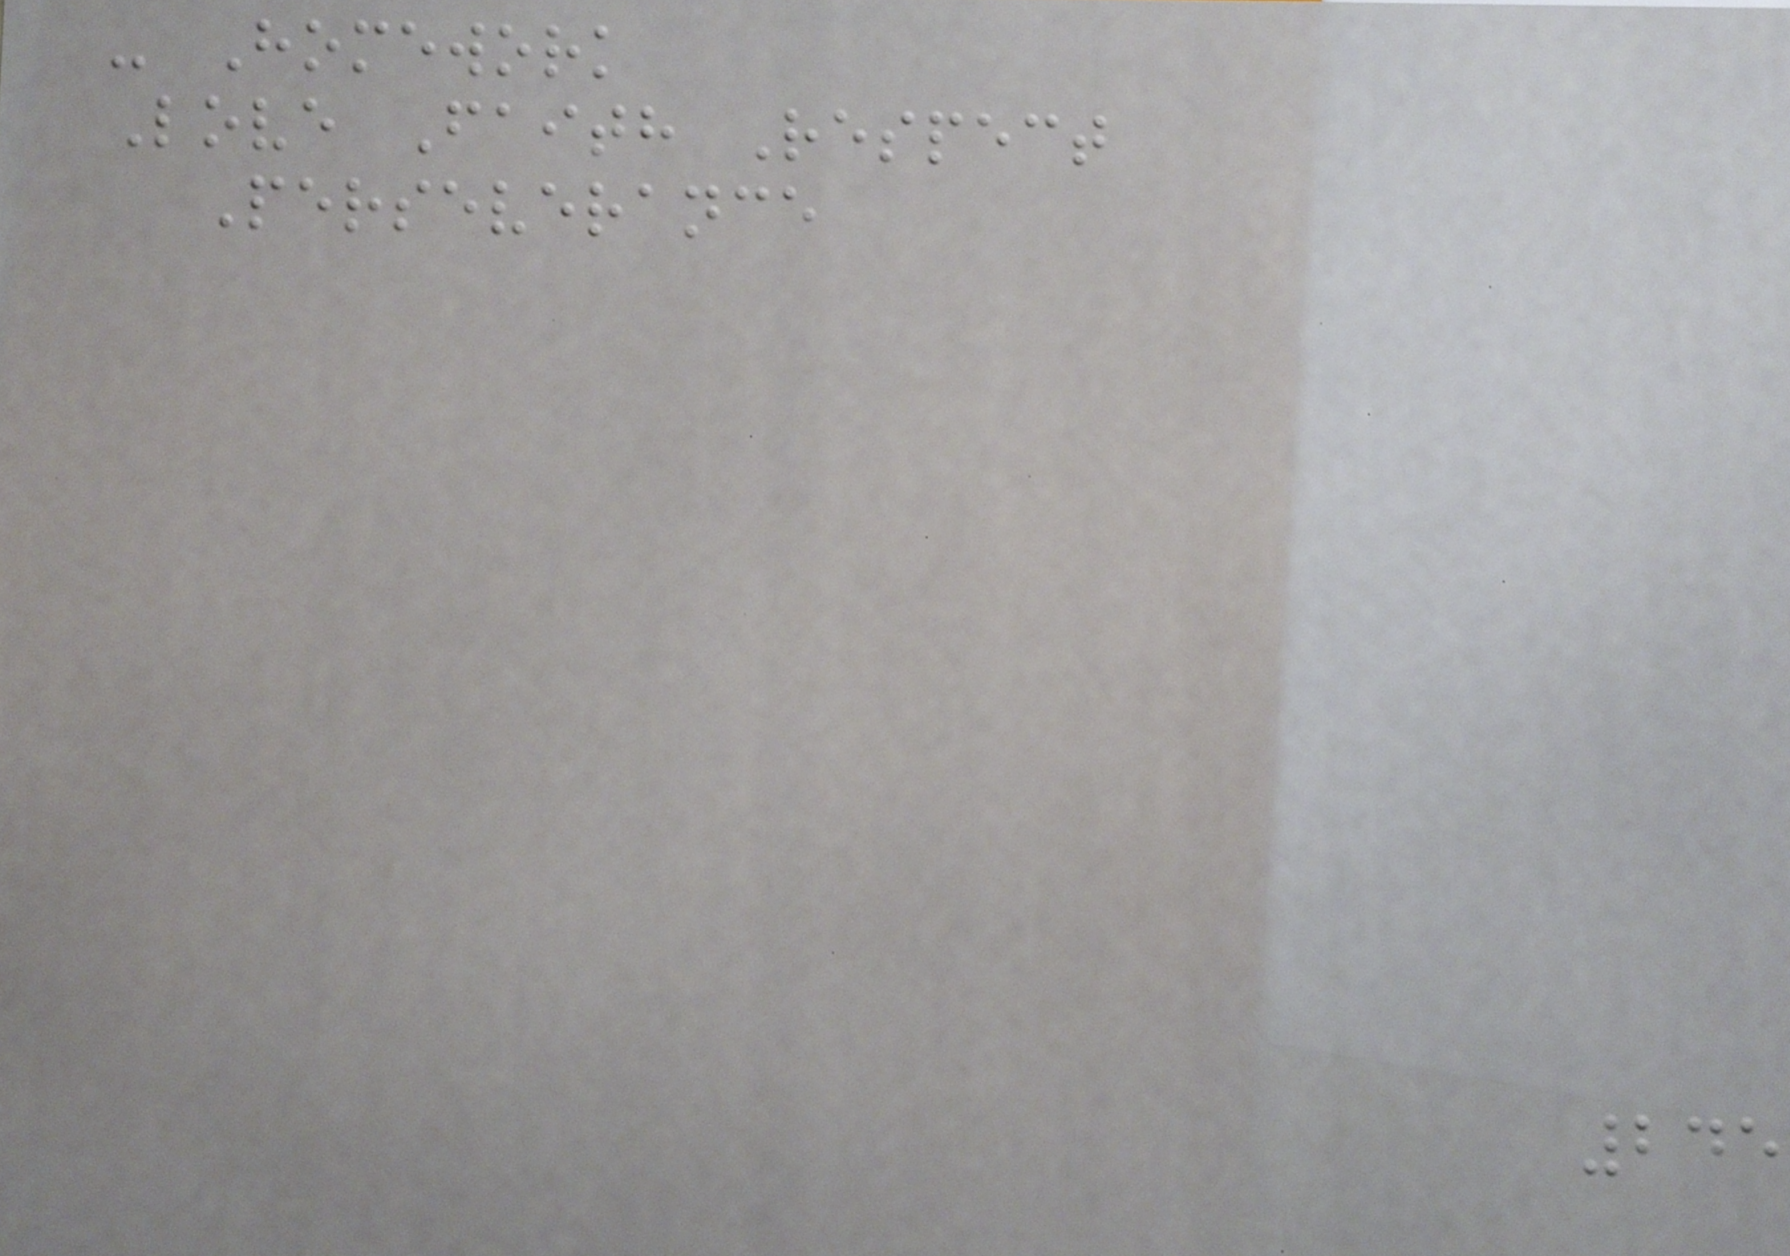- Homework
Love Faith Respect
Perseverance
245
